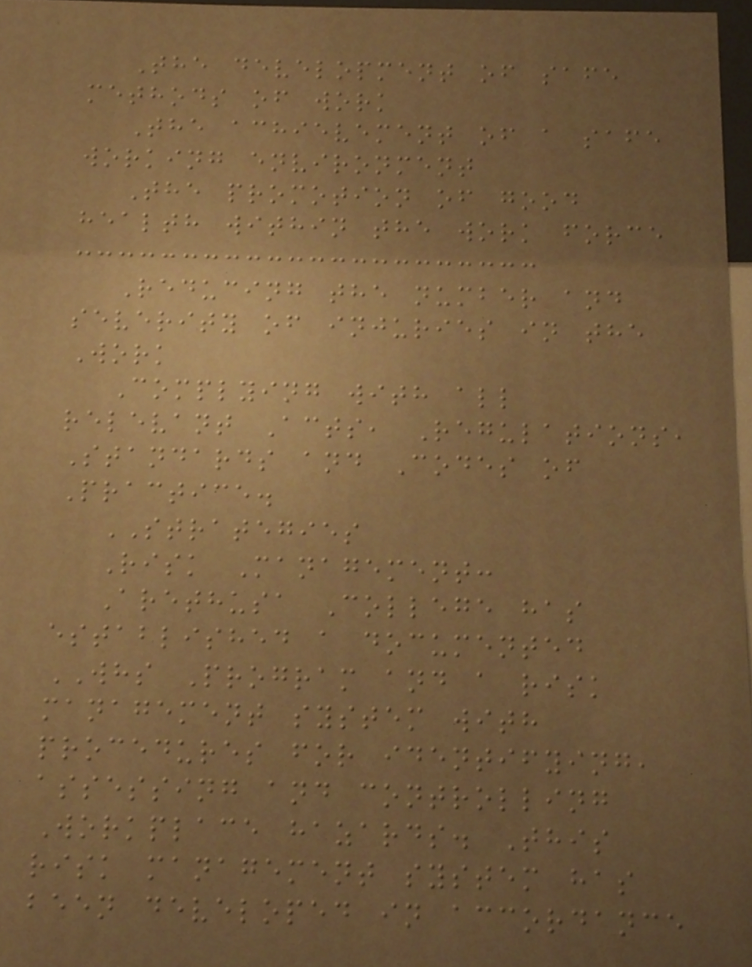The development of safe
methods of work
The achievement of a safe
working environment
The promotion of good
health within the work force
Reducing the number and
severity of injuries in the
Work
Complying with all
relevant Acts, Regulations,
Standards and Codes of
Practice.
STRATEGIES
Risk Management:
Arethusa College has
established a documented
WHS Program and a risk
management system with
procedures for identifying,
assessing and controlling
Workplace hazards. This
risk management system has
been developed in accordance
